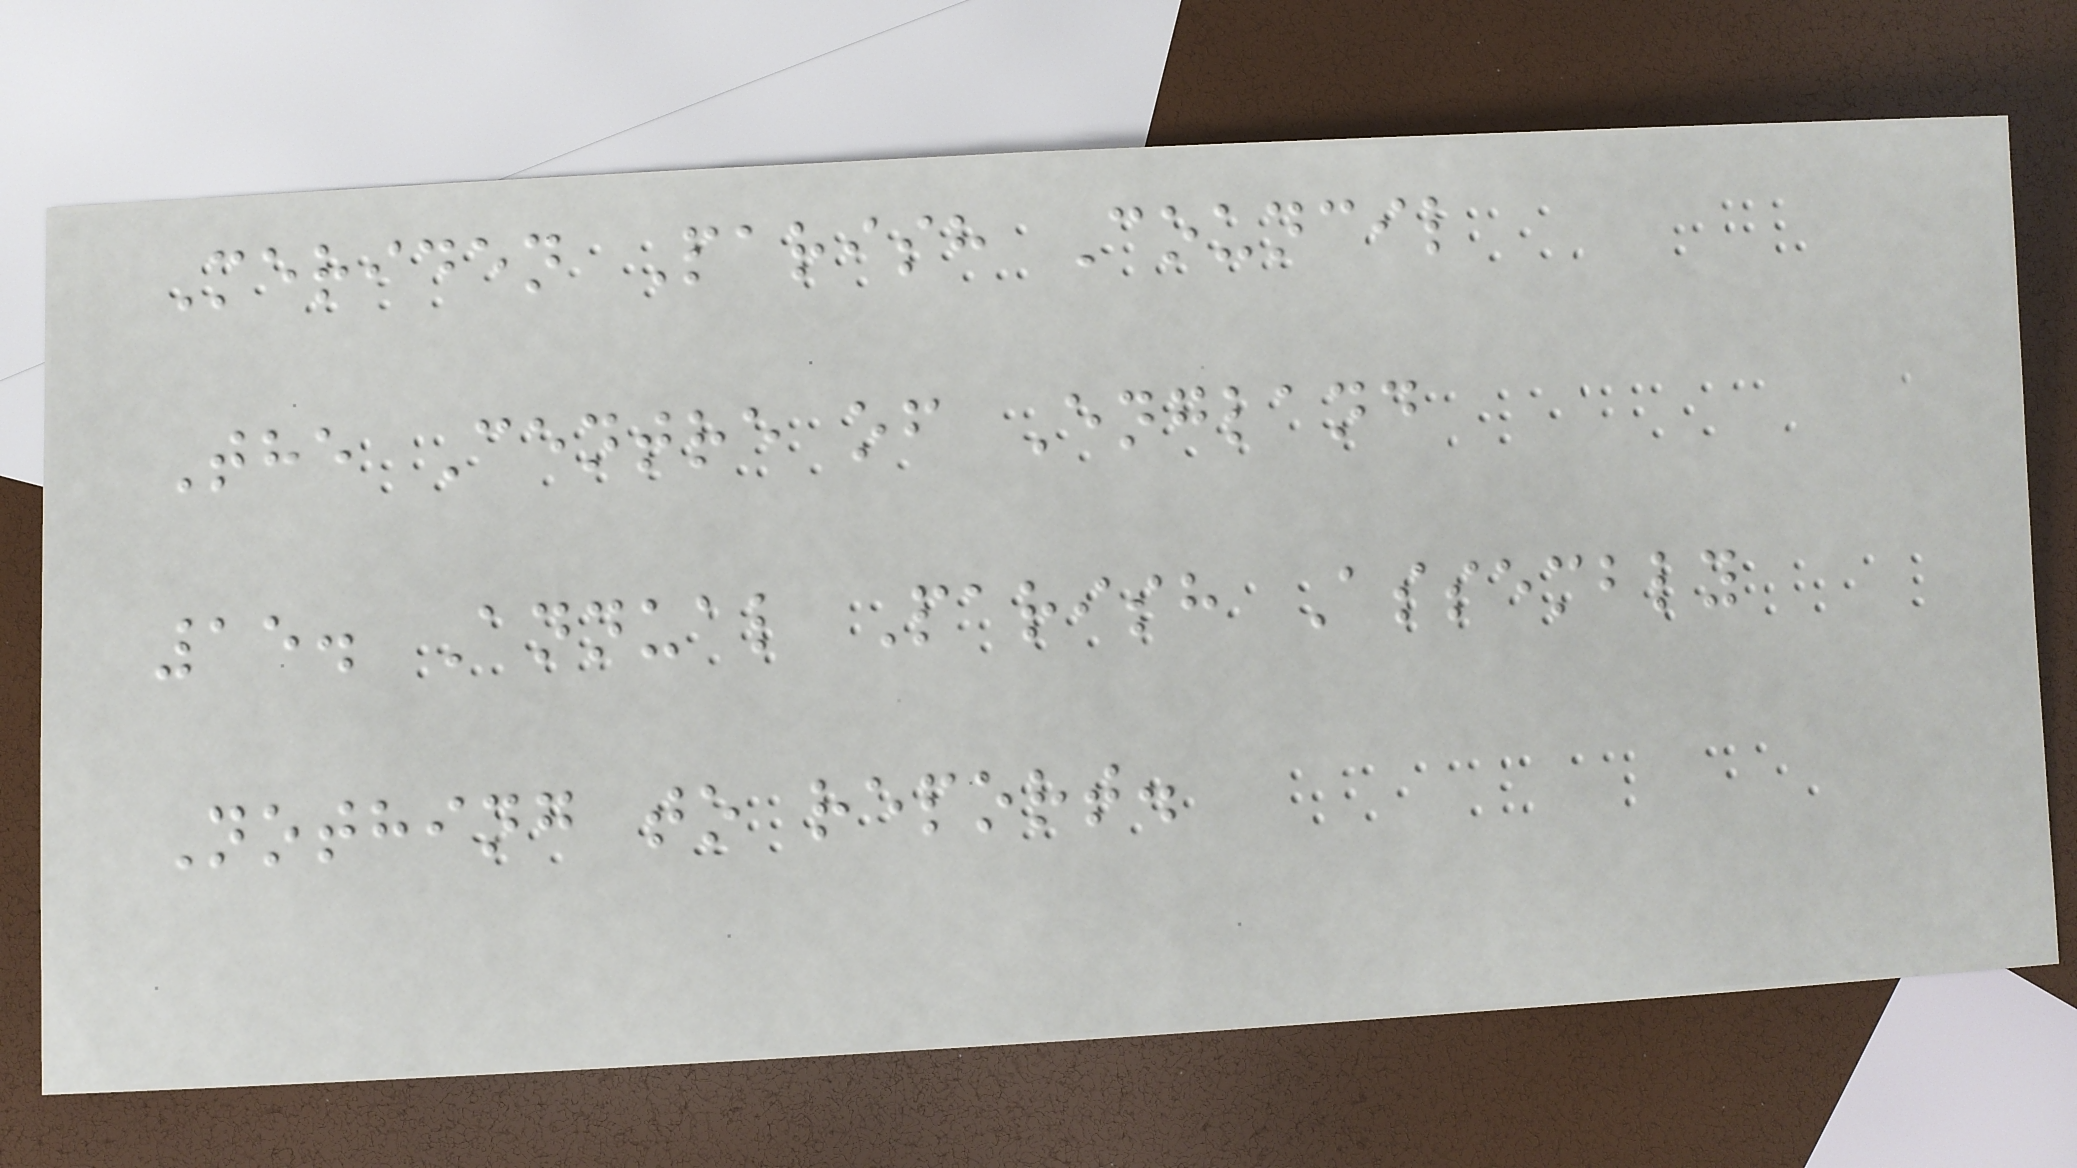Meriden Parish Council
The Centre of England
15. Annual Parish Assembly
Nothing to report.
